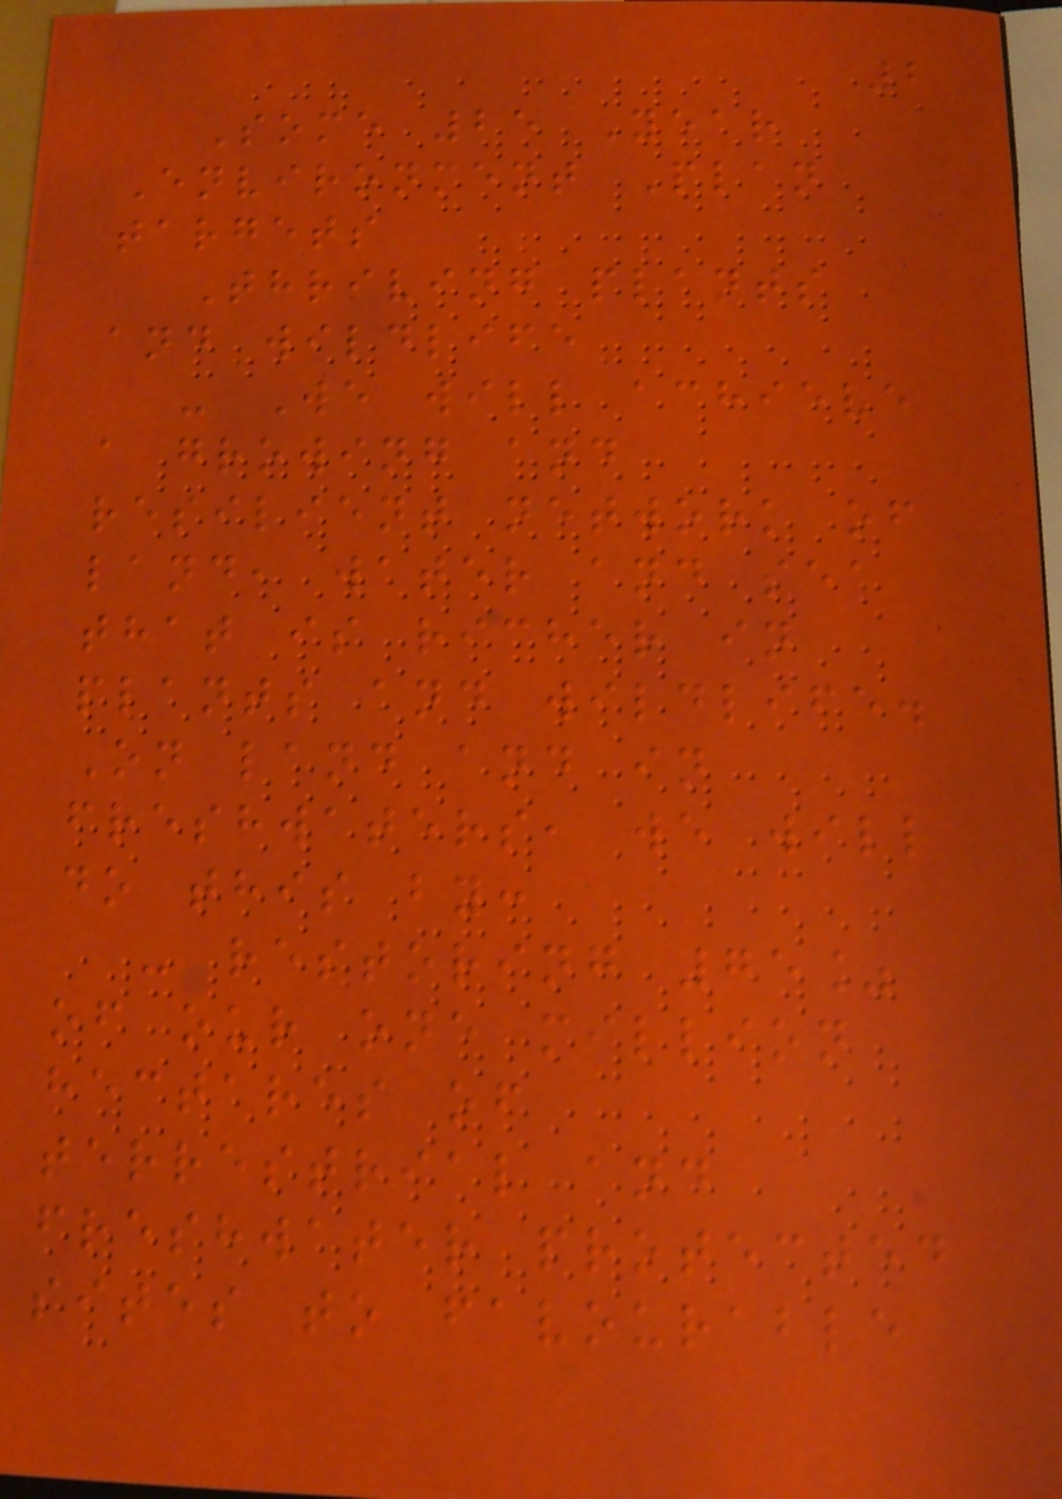2
Some 25 Year
Environment Plan
targets
Thriving plants
and wildlife
- We will achieve
a growing and
resilient network of
land, water and sea
that is richer in
plants and wildlife.
On land and in
freshwaters, we will
do this by:
- restoring 75%
of our one million
hectares of
terrestrial and
freshwater protected
sites to favourable
